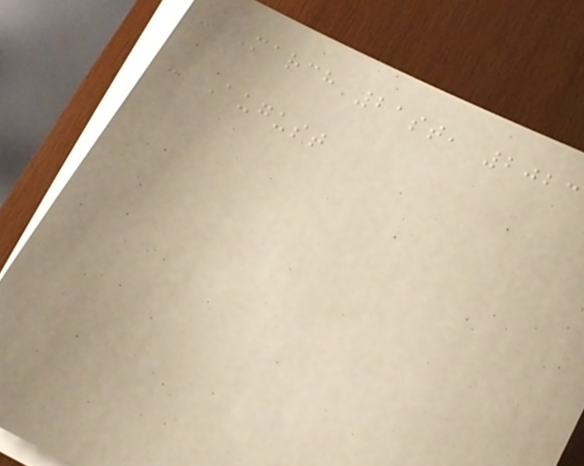- March 21st, 2023
- August
